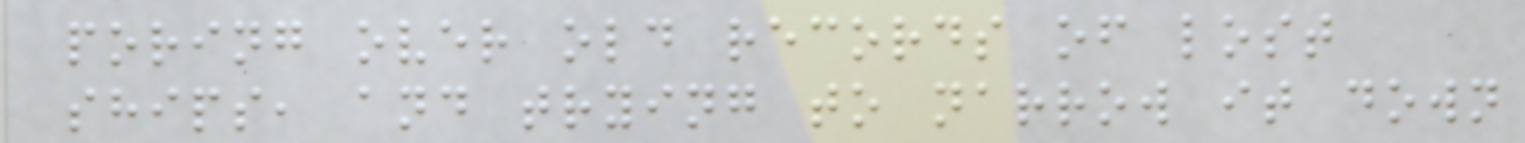poring over old records of lost
ships, and trying to narrow it down
